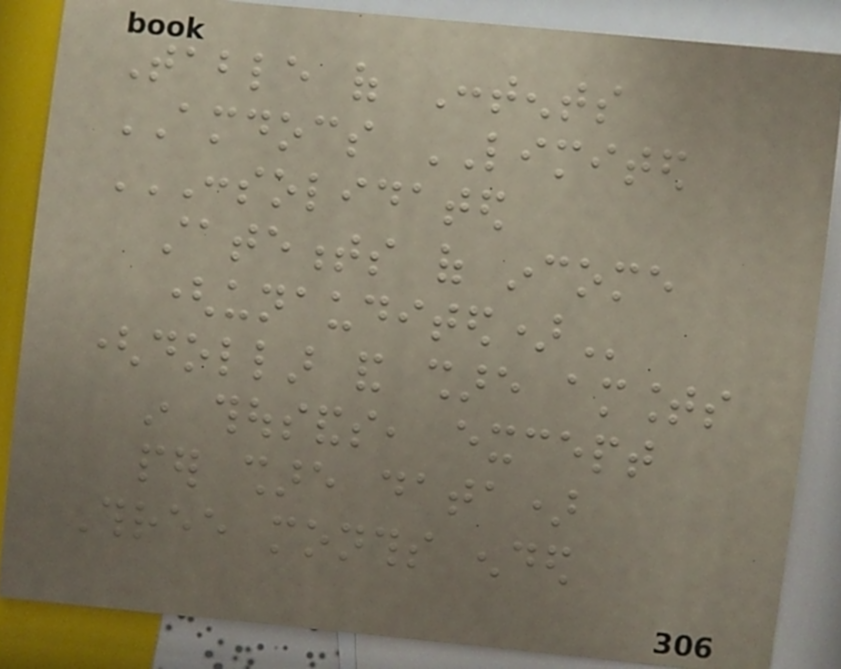Table of Contents
AMDOCS LIMITED
CONSOLIDATED
STATEMENTS OF INCOME
(UNAUDITED)
(dollar and share amounts
in thousands, except
per share data)
Three months ended
